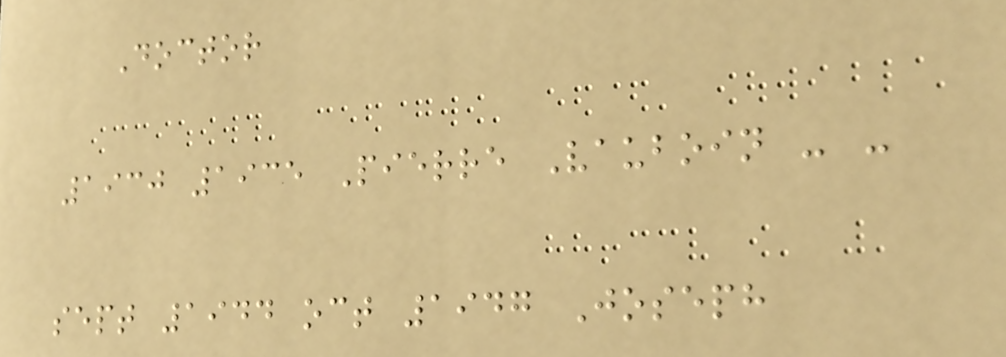Doctor
1930 1935 Pierre Vauboin - -
sept 1944 oct 1947 Joseph
